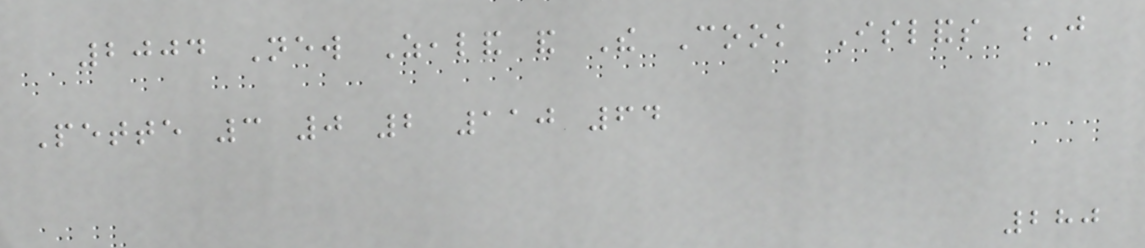2004 New Zealand and The Cook Islands J
Pette 3 0 2 110 64
280
